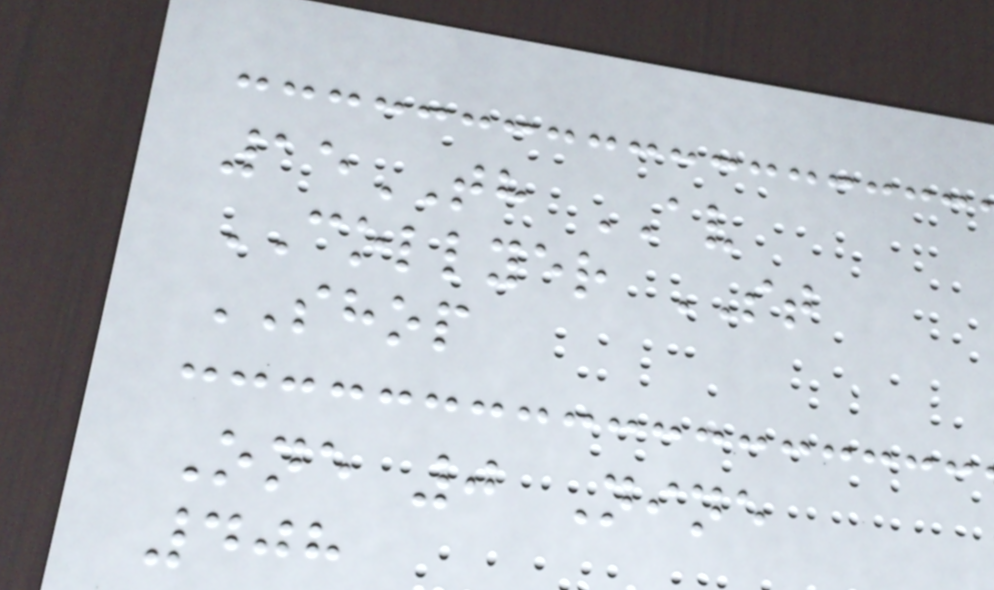15TH AV
COLLYER ST
SHOP
One 0 Nine
408
